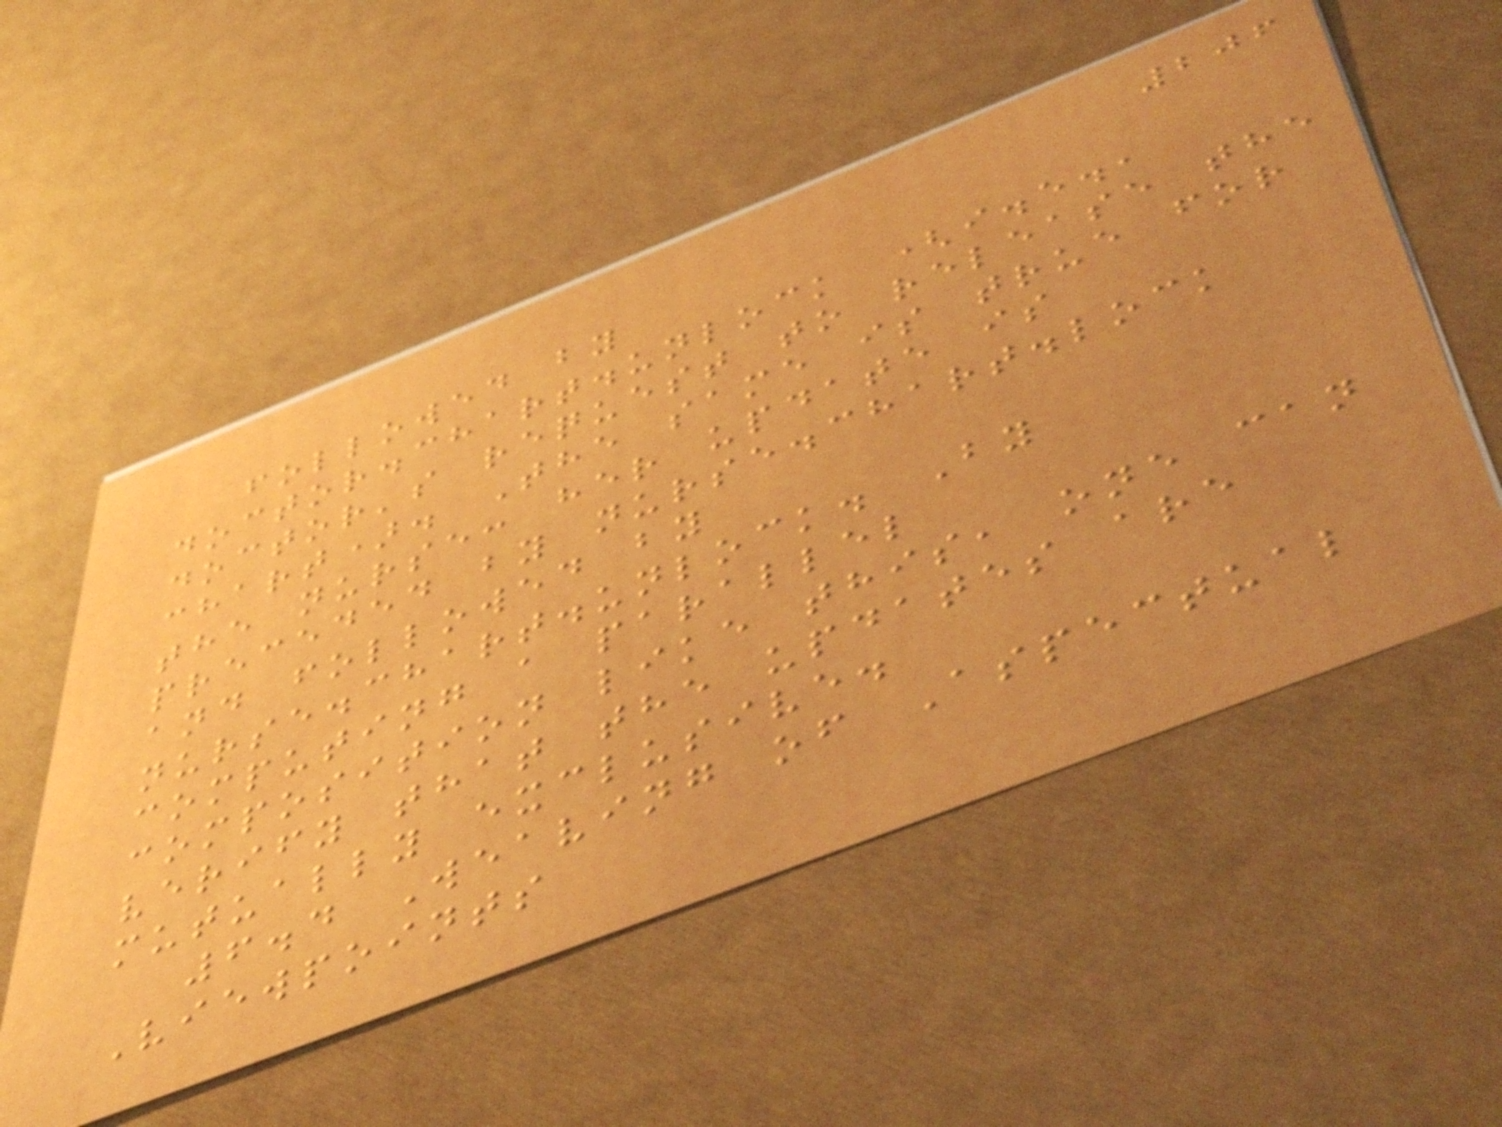206
followed by
doctor.chart.unlock (i.e.,
doctor's request to release the
chart). The same is true for
the nurse: her update is
preceded by nurse.chart.lock
and followed by
nurse.chart.unlock. By
computing a parallel
composition like this, one can
verify that the updates are
mutually exclusive.
6.4 Weaving of Aspectual
Viewpoints
